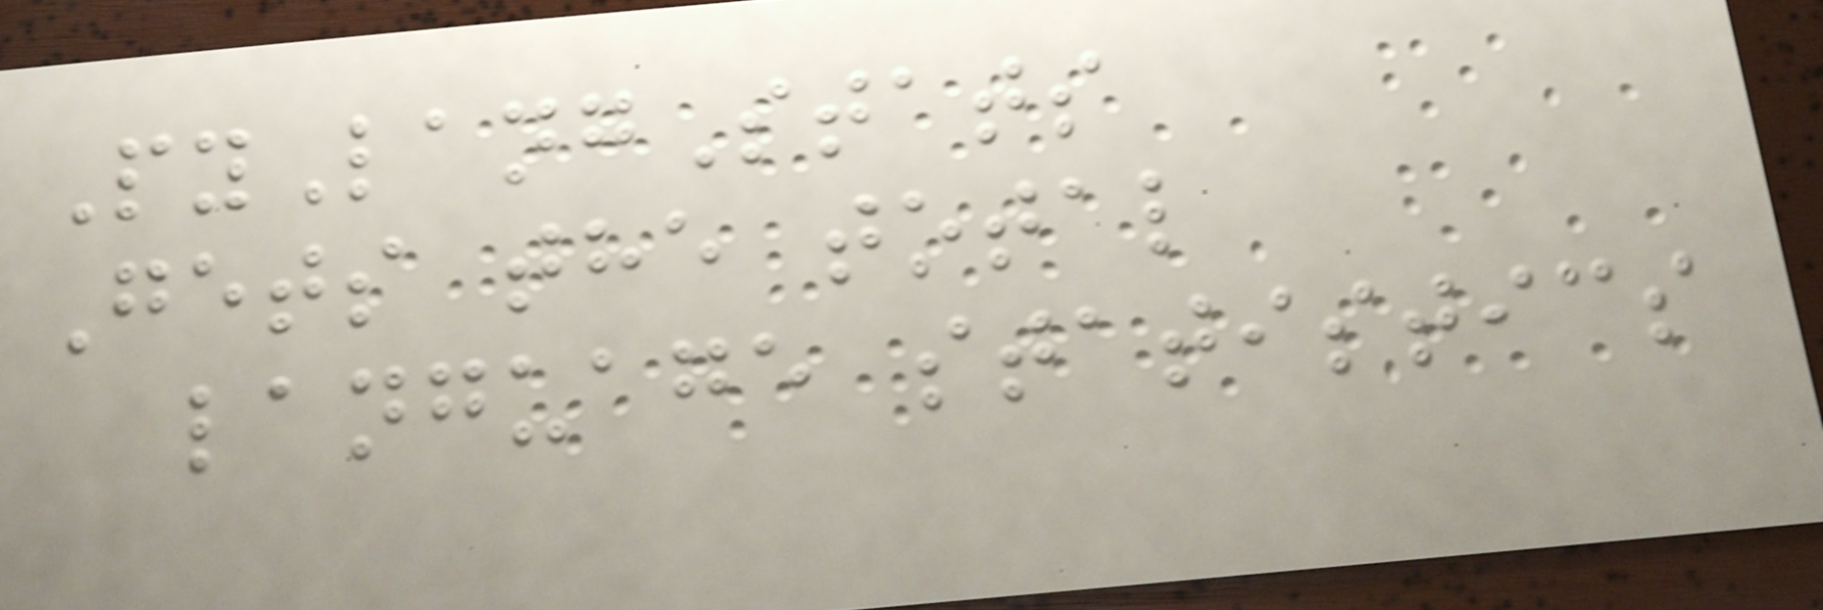PyLangStats
Gets the total
language statistics
